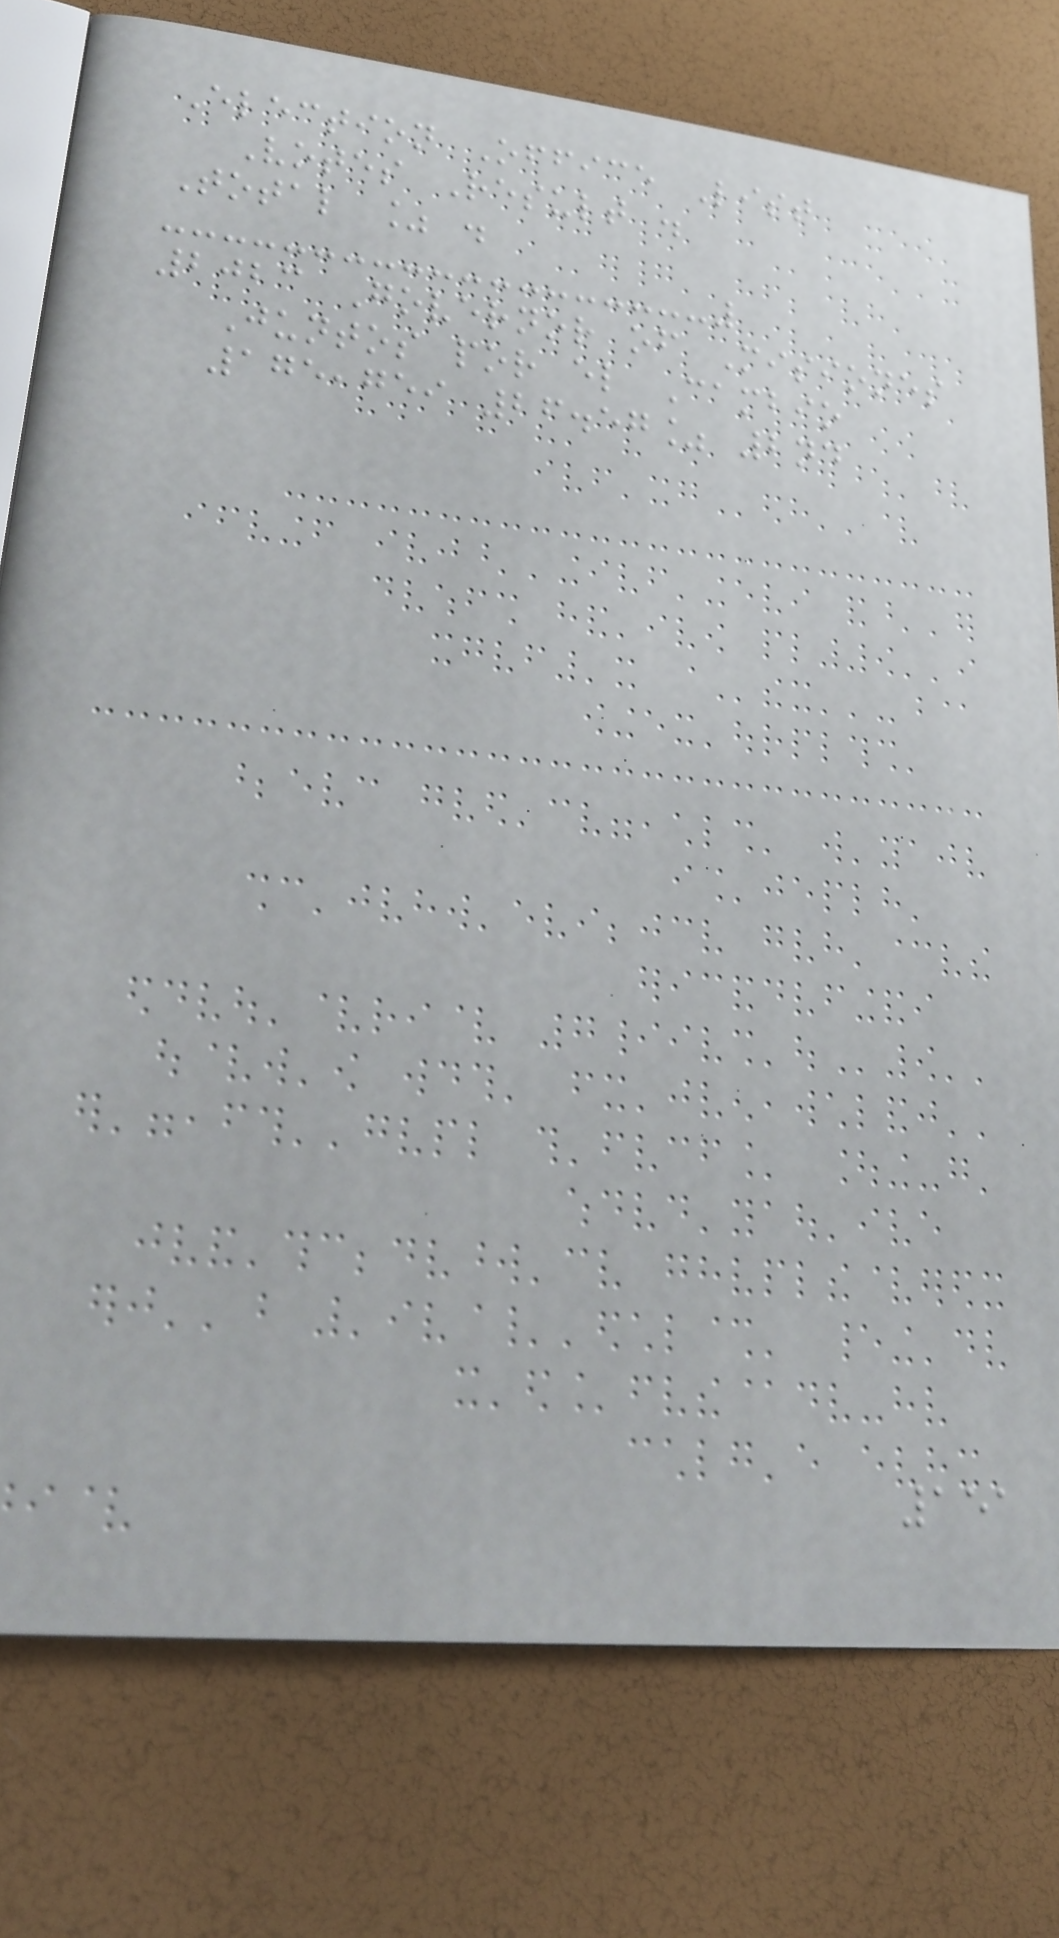Election Office List
Votes Result .
Total % .
2023 Governor of Misiones
Juntos por el Cambio
175,759 26.57% 2nd
151
